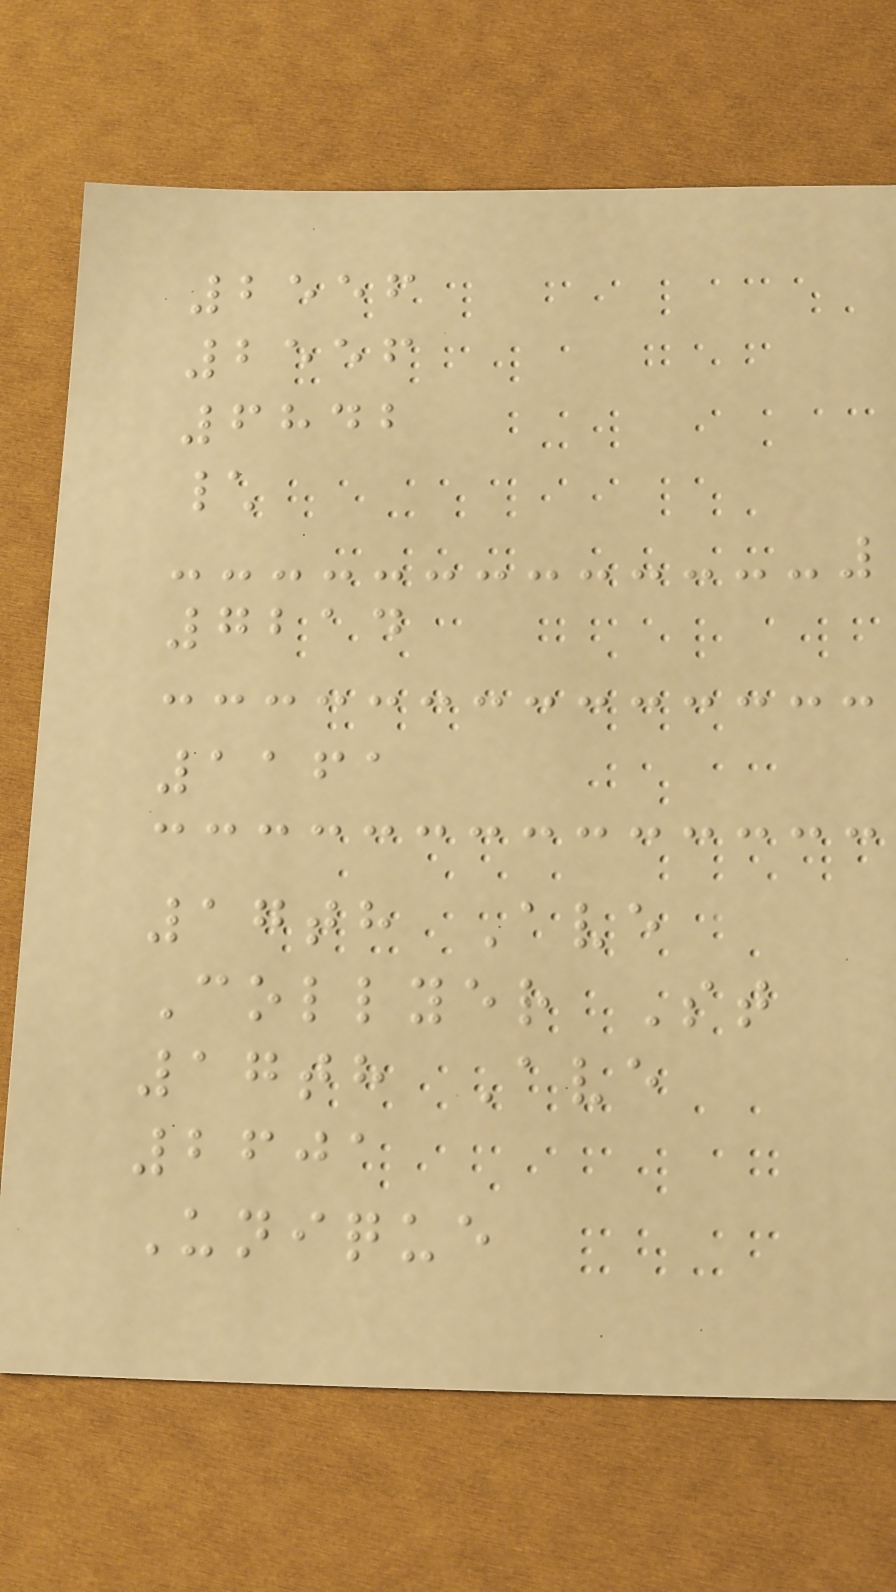2556
2556
6842
\
7214
1161
17th Ave
Collyer St
17th Ave
2601
Unique
